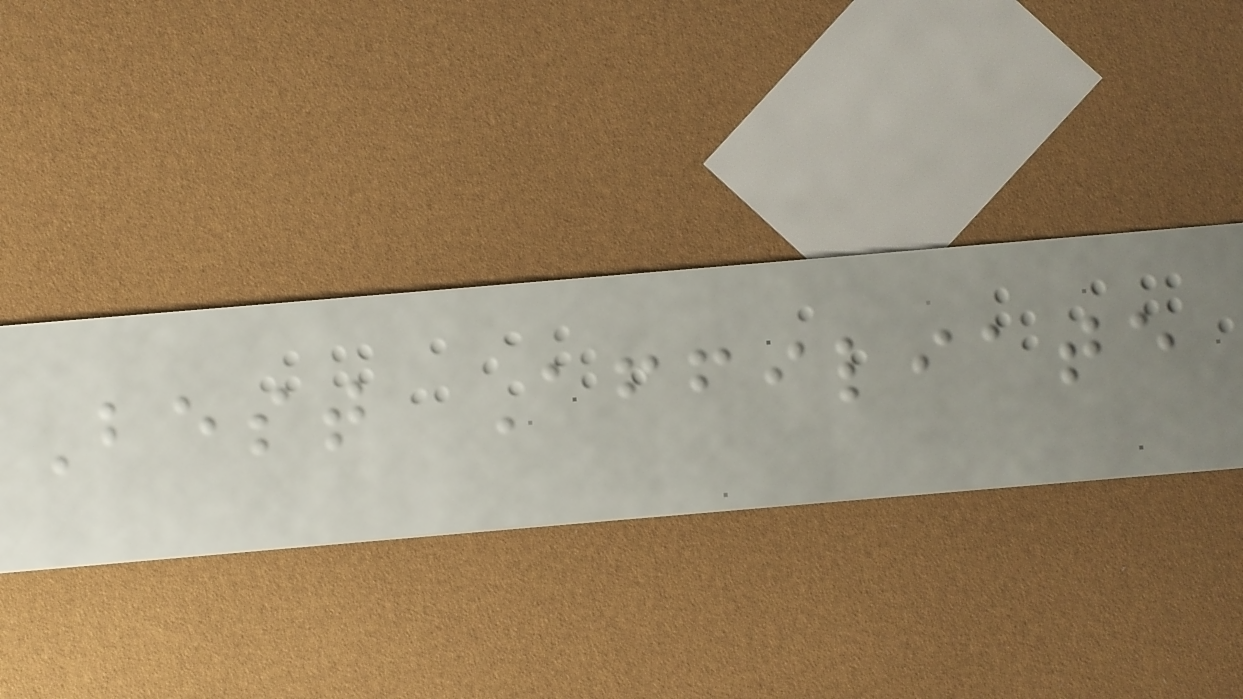Best Affiliate
